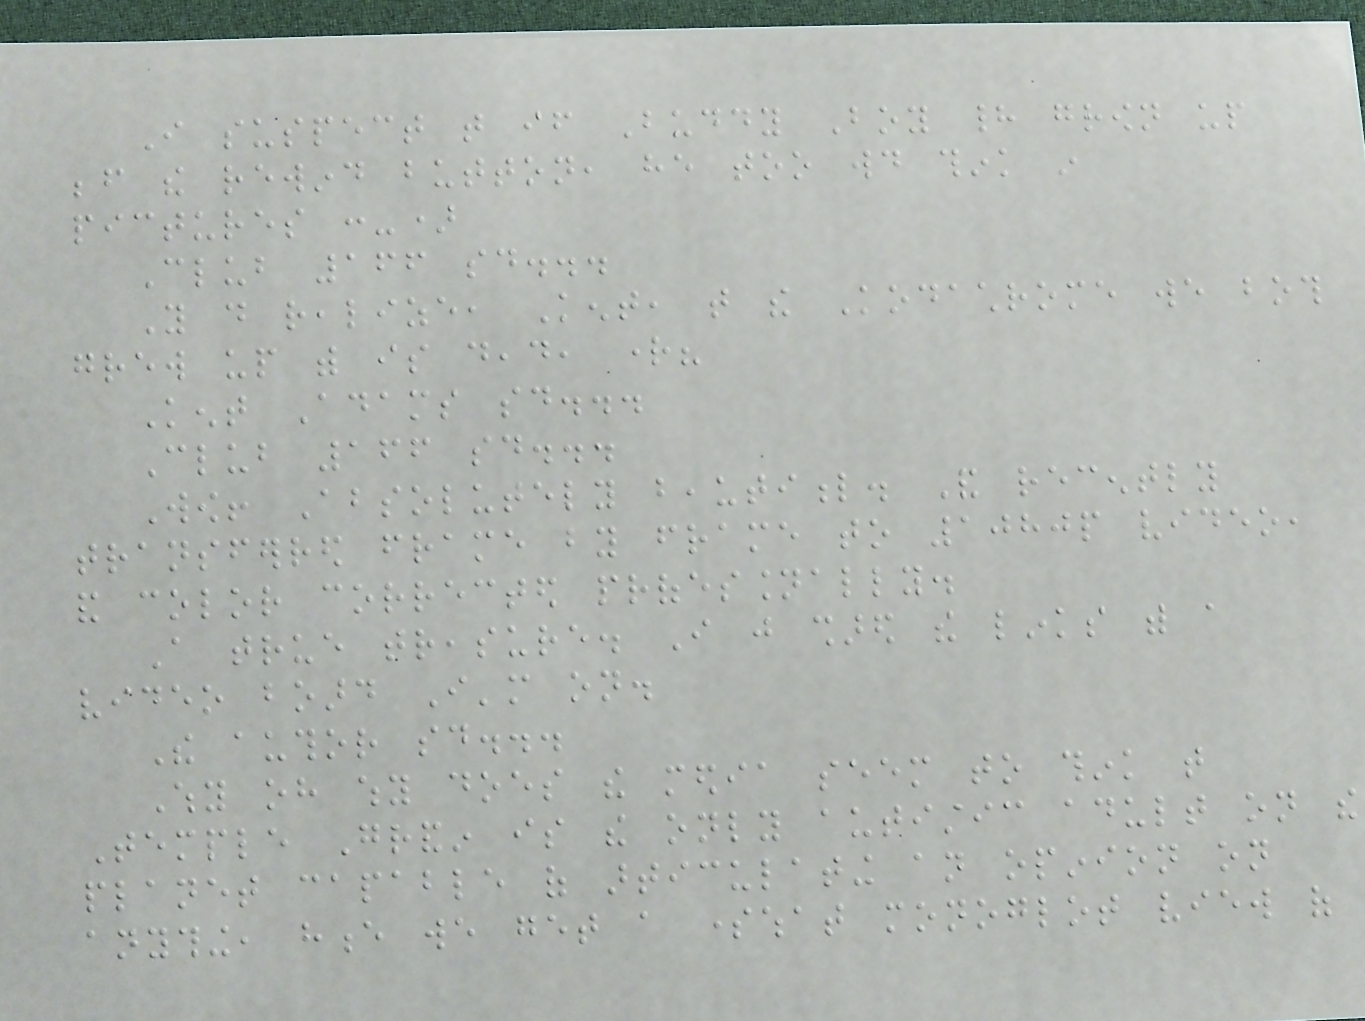I suspect that if Buddy Boy had grown up
before the rewind button, he too would think in
pictures :-)
Club 166 said...
You do realize, Kent, that the Kodachrome we both
grew up with is dead, right?
Kent Adams said...
Club 166 said...
Wow! Absolutely beautiful. And recently
transferred frame by frame to 1080p video,
and color corrected professionally.
A true treasure. I just shared the links with a
video board I'm on.
The author said...
Why oh why does the media seem to think that
Temple Grandin is the only autistic adult on the
planet capable of articulating an opinion on
anything, hence we get a somewhat monoglot view of
